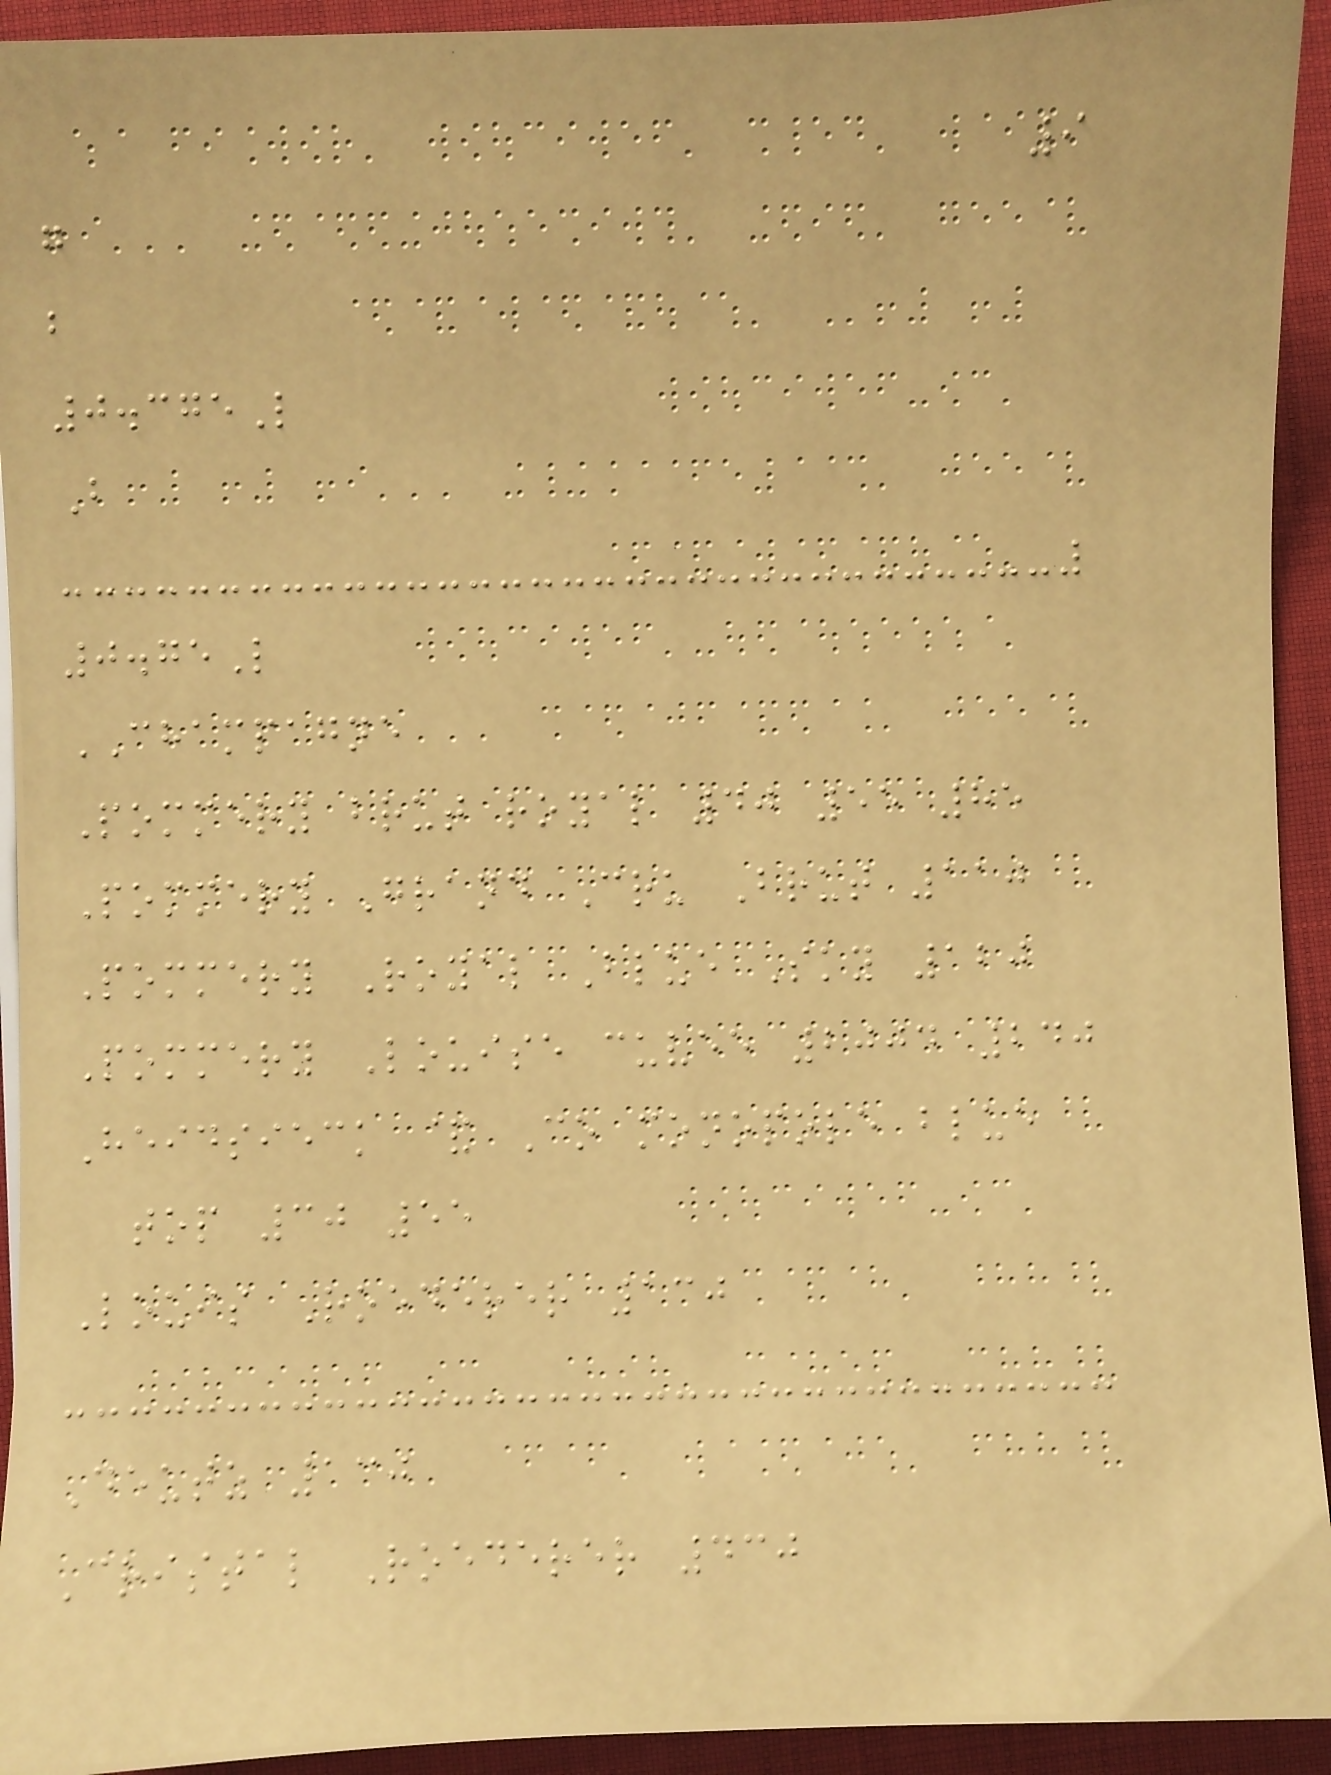9
g
b
0.375L
B
0.75L
CHAMPAGNE
Pommery brut royal 40 55 85
Pommery Grand Cru Brut 110
Pommery Royal Blue Sky 120
Pommery Louise cuvee 2004 240
Heidsieck & Co monopole blue
top 30 55
Louis Roederer 130
Deutz 130
Cristal Roederer 430
